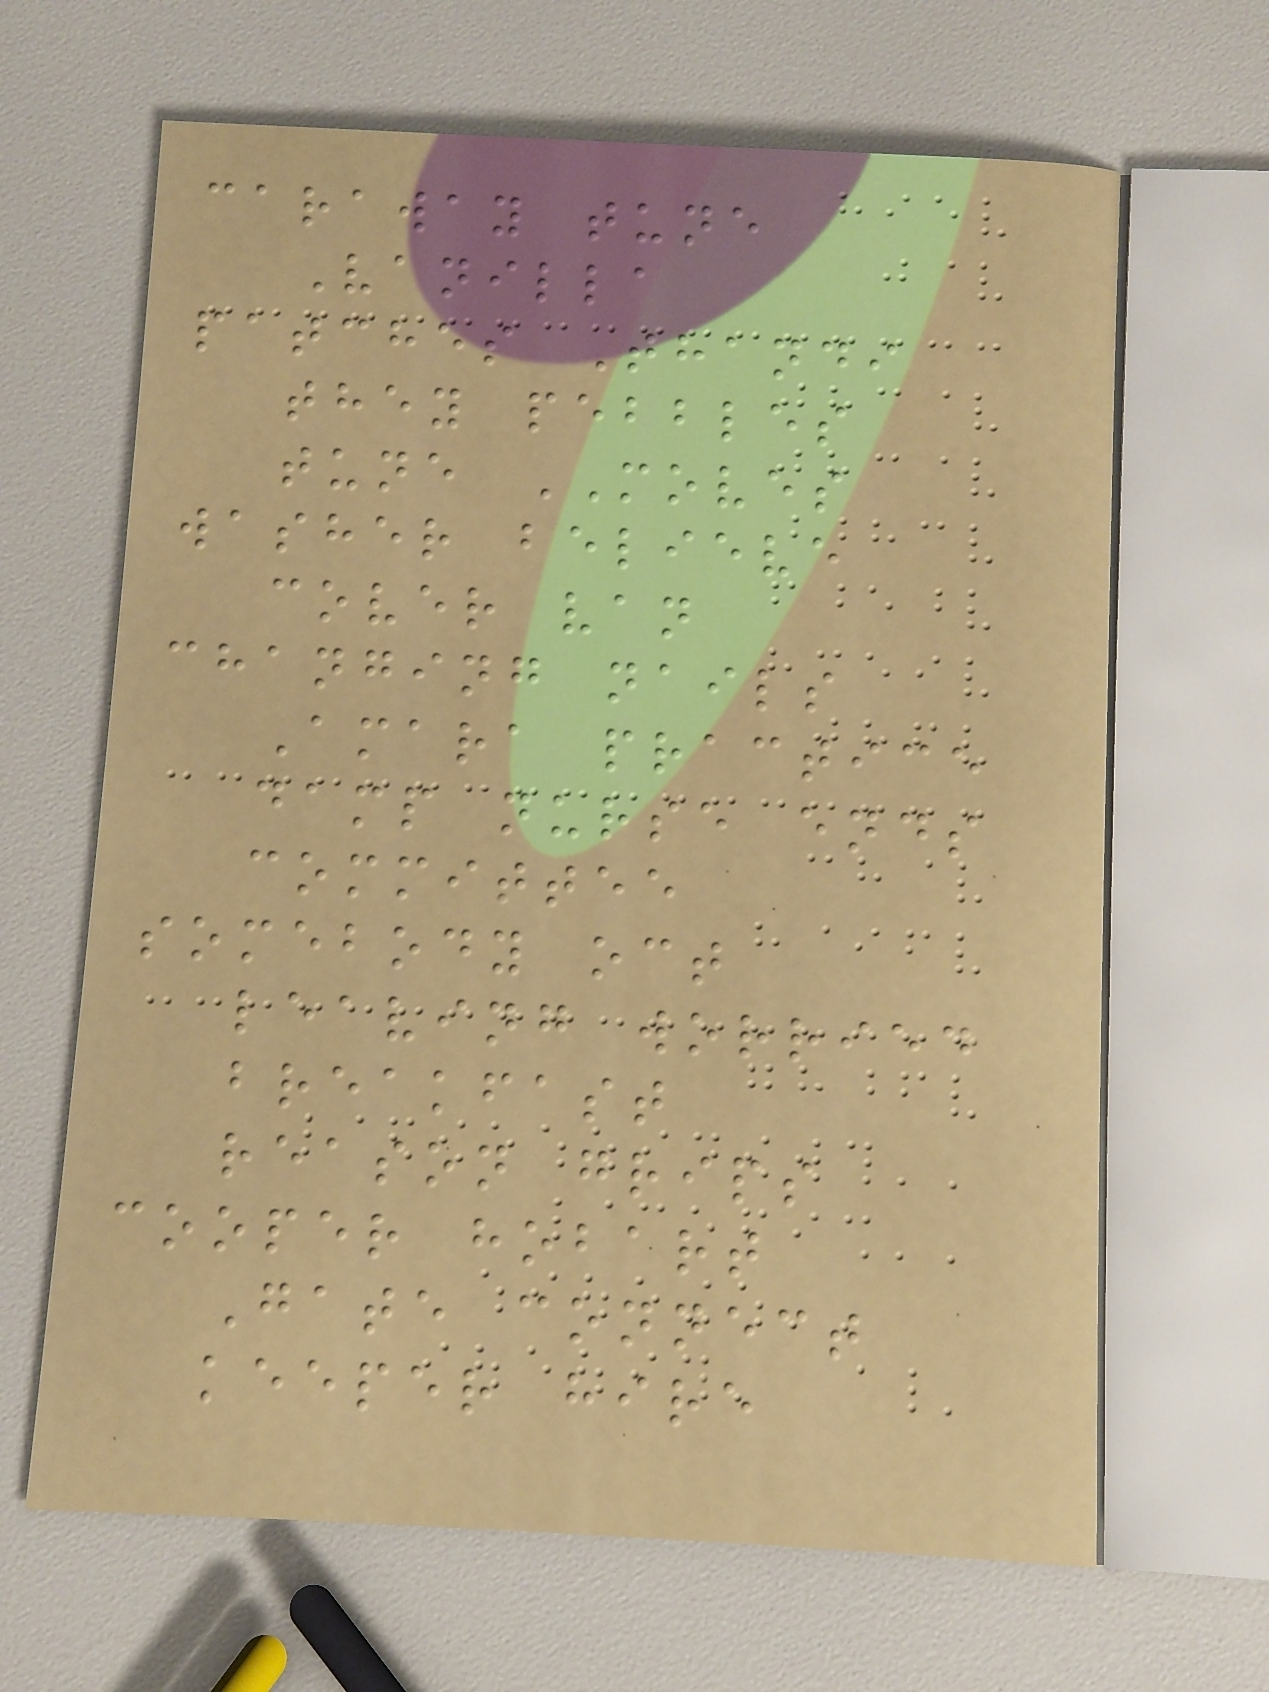caraway tune
Vanilla
patches Thandi
they pebbles
tune MOVES
washer believe
cover van
changing nails
Amara practice
damp nurse ends
committee
somebody oct
leaving worried
breakfast
reason grips
cooper hobart
Gate connect
keeper hire
